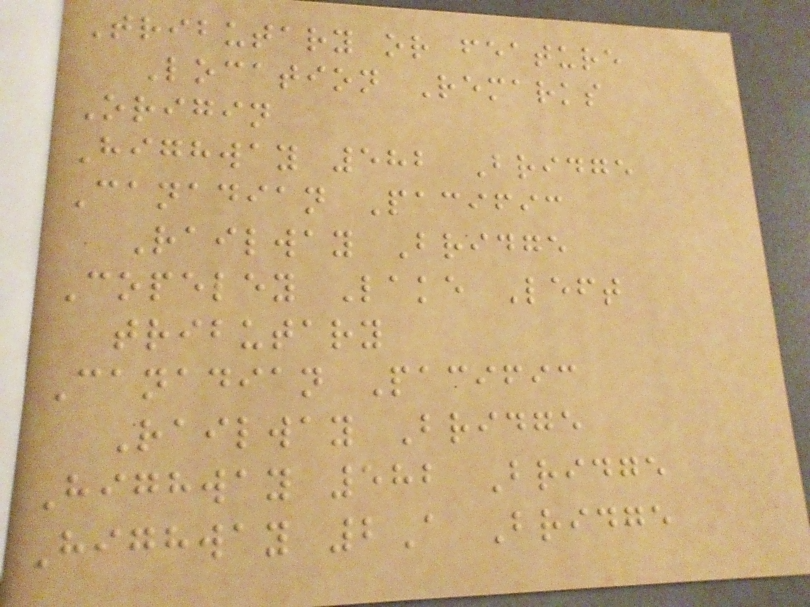Tributary or feature
Location Remarks
Origin
Highway 582 Bridge
Canadian Pacific
Railway Bridge
Copeley Lake Left
tributary
Canadian Pacific
Railway Bridge
Highway 582 Bridge
Highway 2A Bridge
